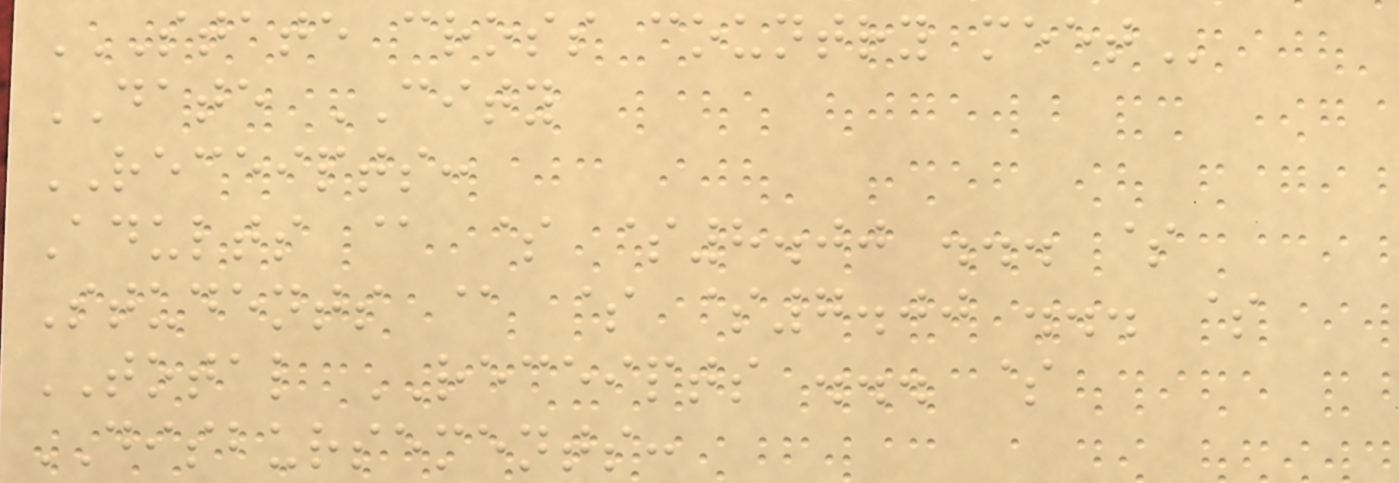STATE CROSS COUNTRY MEET
DATE CITY
RECEIPTS:
Adults @ $ $8.00 ... $
Students @ $ $7.00 ... $
TOTAL RECEIPTS ... $
DISBURSEMENTS:
